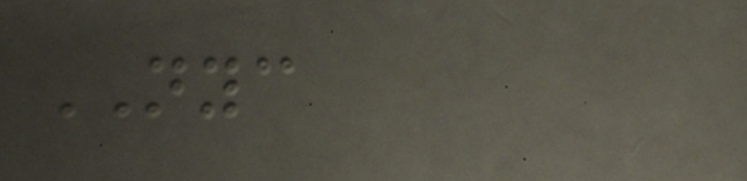NYC
